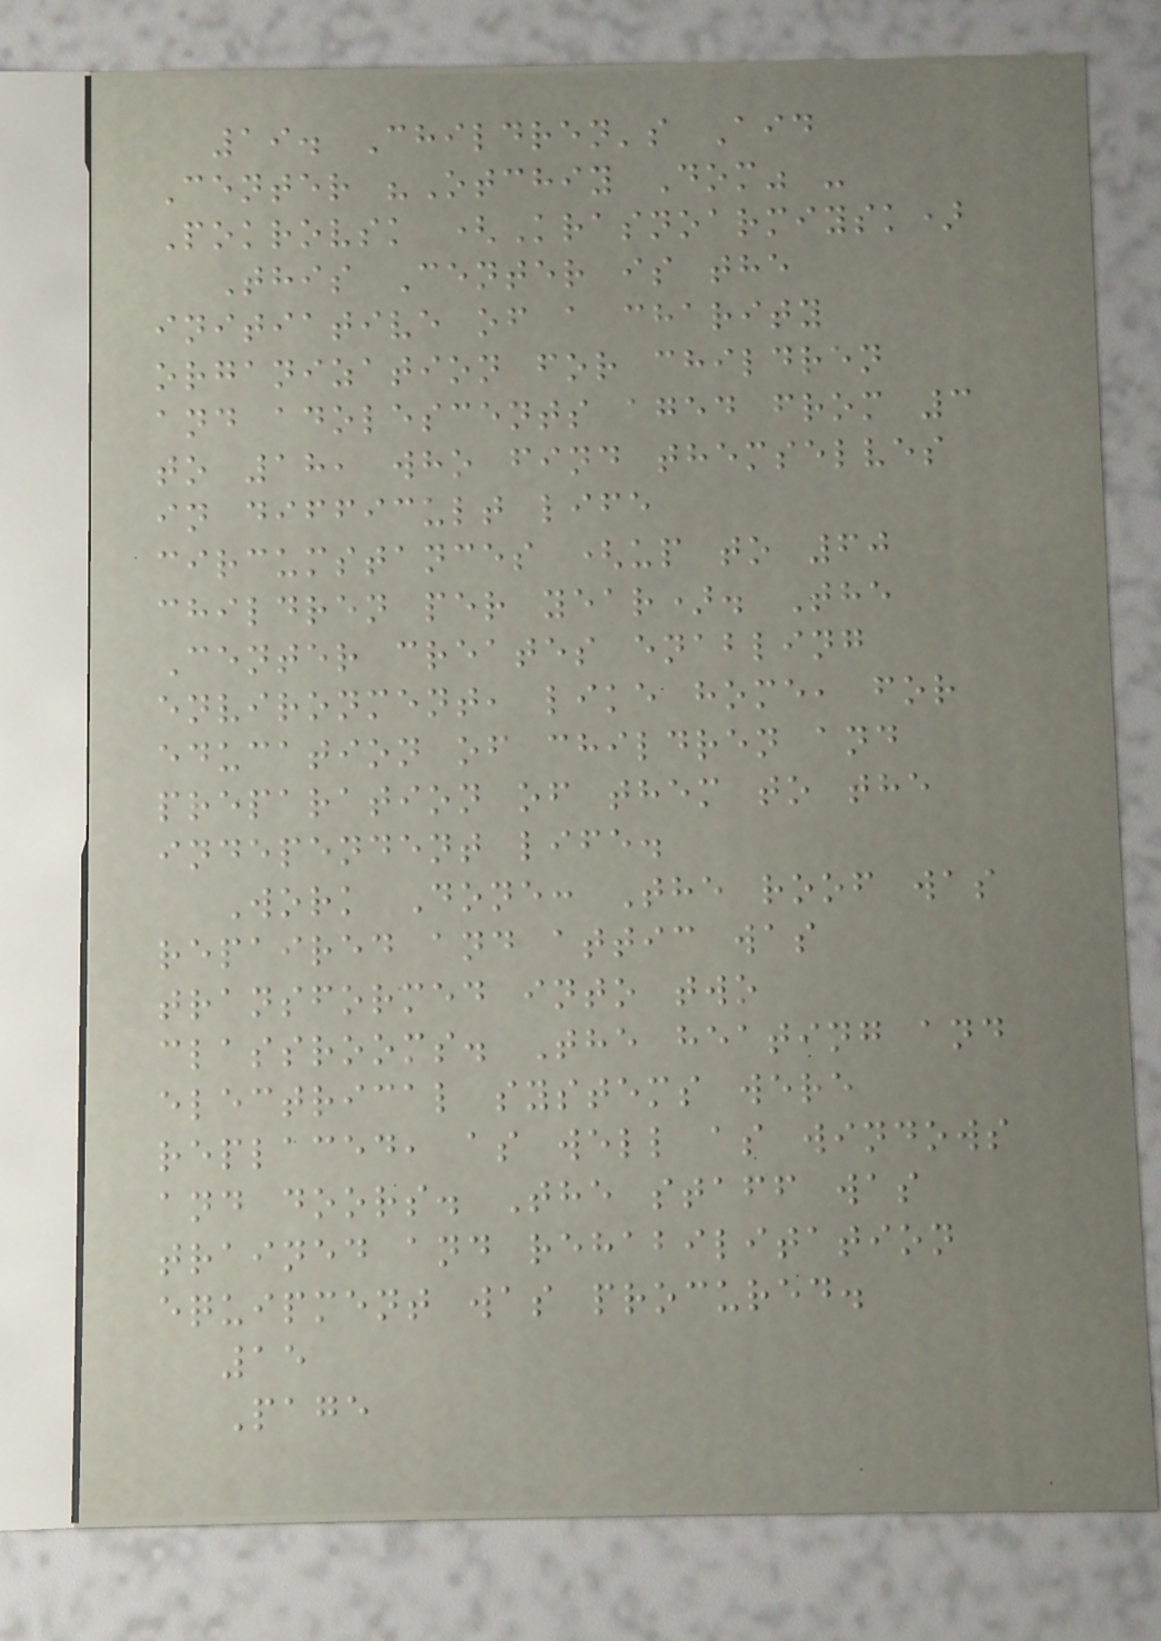19. Children's Aid
Center "Otchiy Dom" -
Pokrovsk (Krasnoarmiysk)
This Center is the
initiative of a charity
organization for children
and adolescents aged from 3
to 18, who find themselves
in difficult life
circumstances (up to 60
children per year). The
Center creates enabling
environment, like home, for
education of children and
preparation of them to the
independent life.
Work Done: The roof was
repaired and attic was
transformed into two
classrooms. The heating and
electrical systems were
replaced, as well as windows
and doors. The staff was
trained and rehabilitation
equipment was procured.
15
Page
